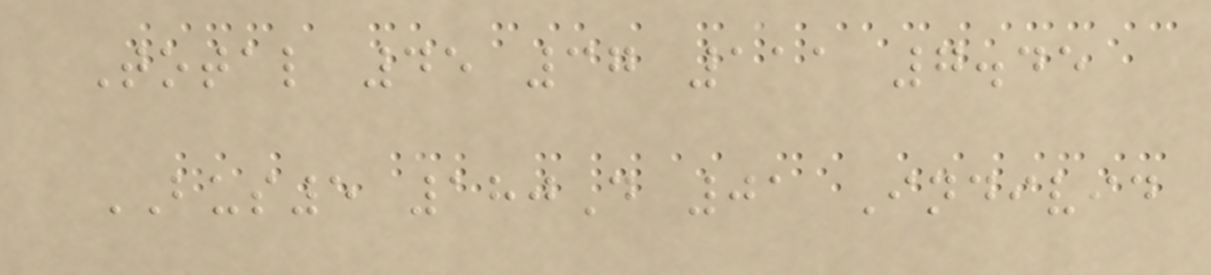Total 45 37 111 7.45
BUS5 180D 01 Individ
